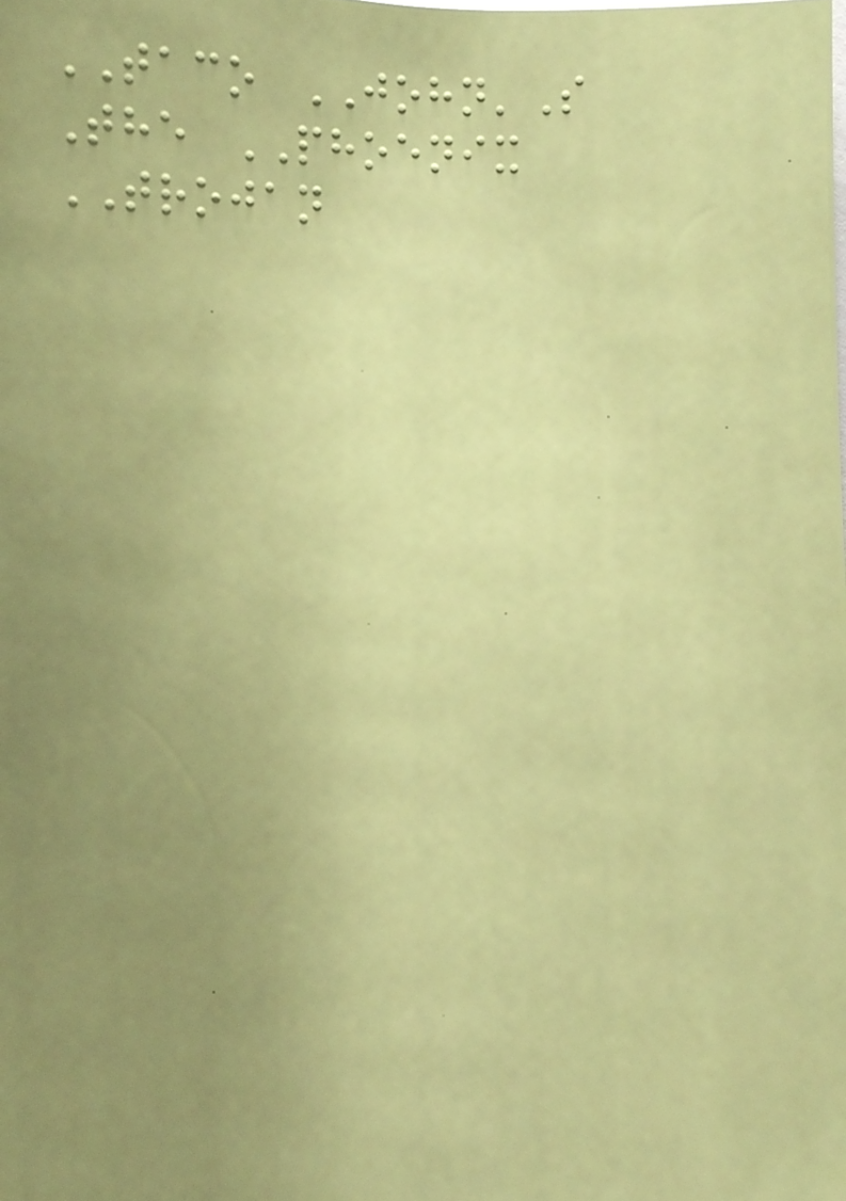TACO JOHN'S
The PHOENIX
TROJAN
